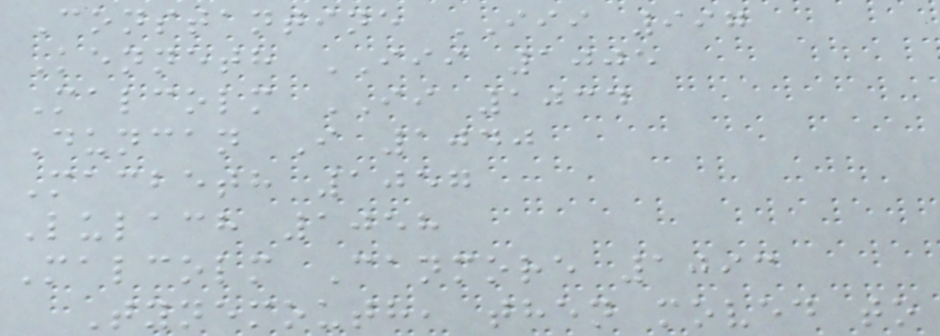Constantine III 997
Kenneth III 1005
Malcolm II 1034
Duncan I 1040
Macbeth 1057
Lulach 1058
Malcolm Canmore 1093
Tynemouth, then moved to
